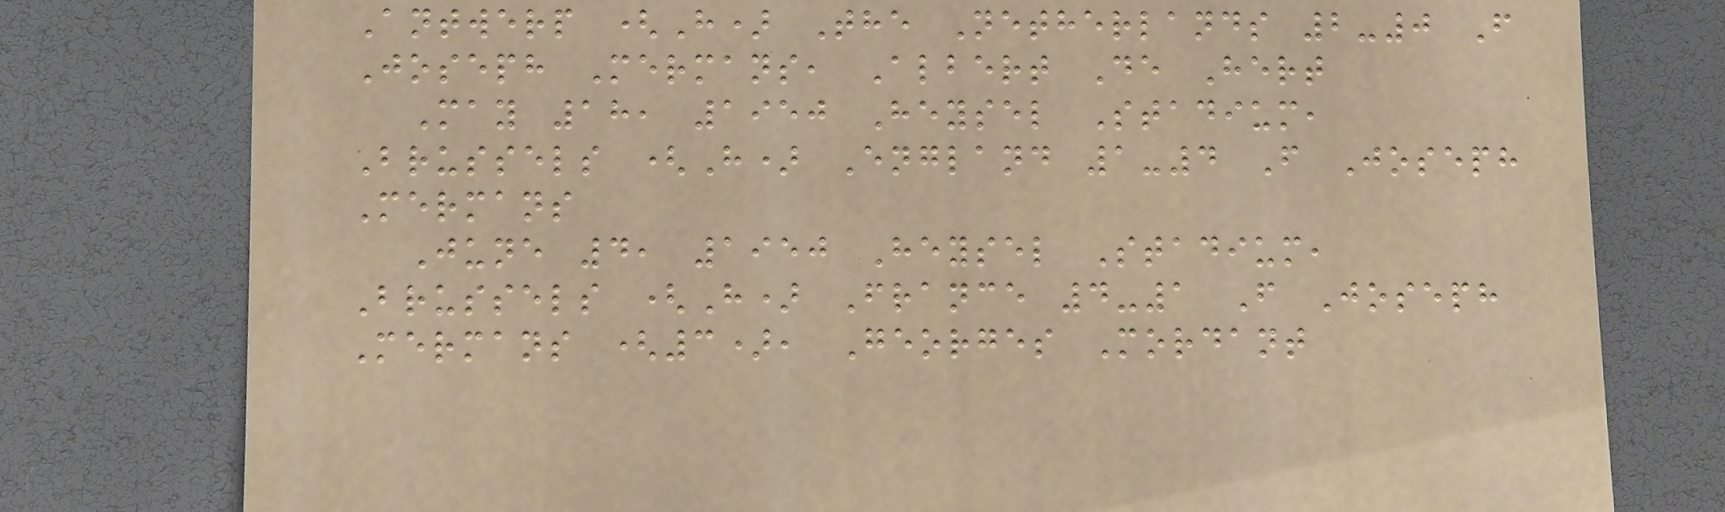Antwerp (H) The Netherlands 2-0 F
Joseph Mermans, Albert De Hert
May 18, 1950 Heysel Stadium,
Brussels (H) England 1-4 F Joseph
Mermans
June 4, 1950 Heysel Stadium,
Brussels (H) France 4-1 F Joseph
Mermans (3), Georges Mordant
